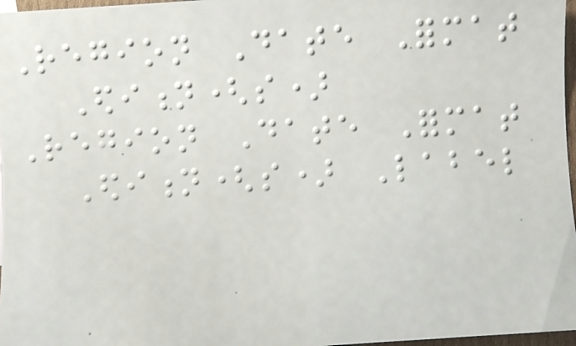Region Date Format
Edition(s)
Region Date Format
Edition(s) Label
